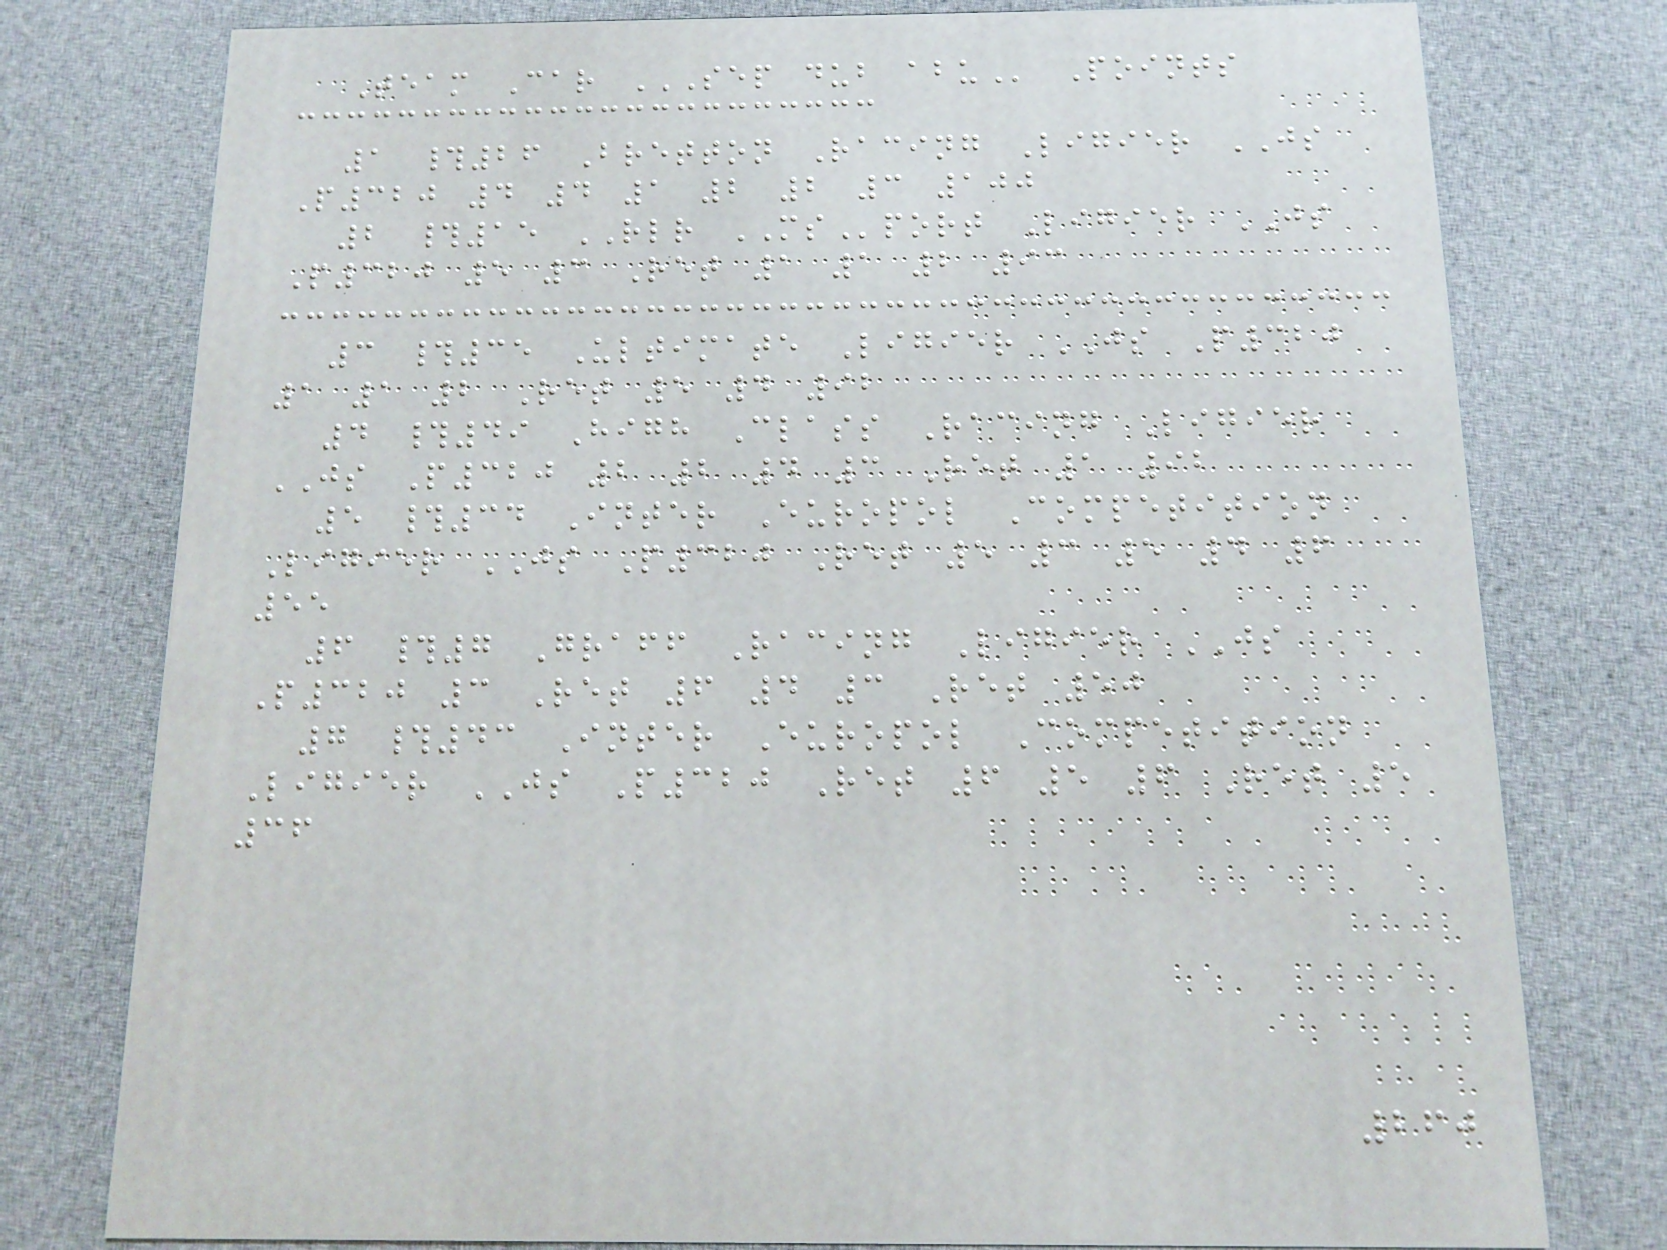Team Car SEP DUB ABU Points
1 #26 Bretton Racing Ligier JS
P320 4 4 1 2 2 3 100
2 #15 RLR MSport Ligier JS
P320 5 3 Ret 1 1 2 93
3 #35 Ultimate Ligier JS P320
1 1 2 Ret 5 4 92
4 #49 High Class Racing Ligier
JS P320 2 2 4 3 Ret 1 92
5 #34 Inter Europol Competition
Ligier JS P320 Ret 5 3 5 4 6
55
6 #7 Graff Racing Ligier JS
P320 3 Ret 6 4 3 Ret 50
7 #43 Inter Europol Competition
Ligier JS P320 Ret 6 5 6 Ret 5
36
260
